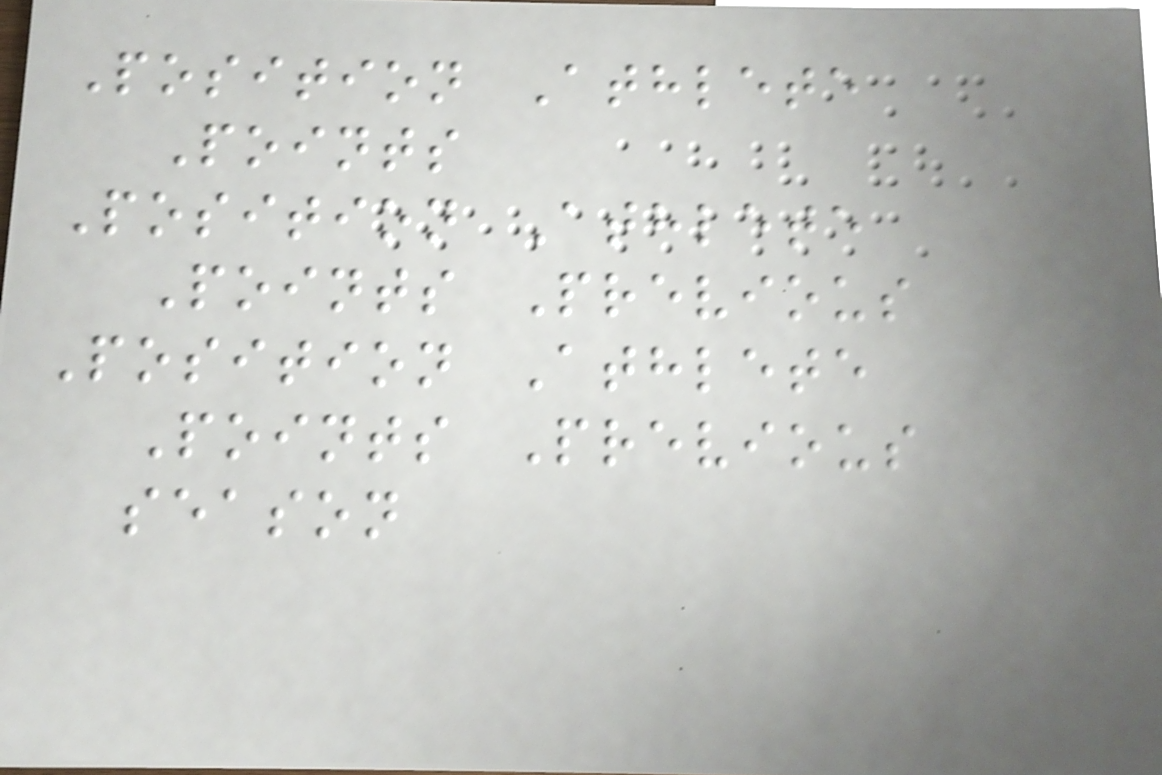Position Athlete
Points
Position Athlete
Points Previous
Position Athlete
Points Previous
season
